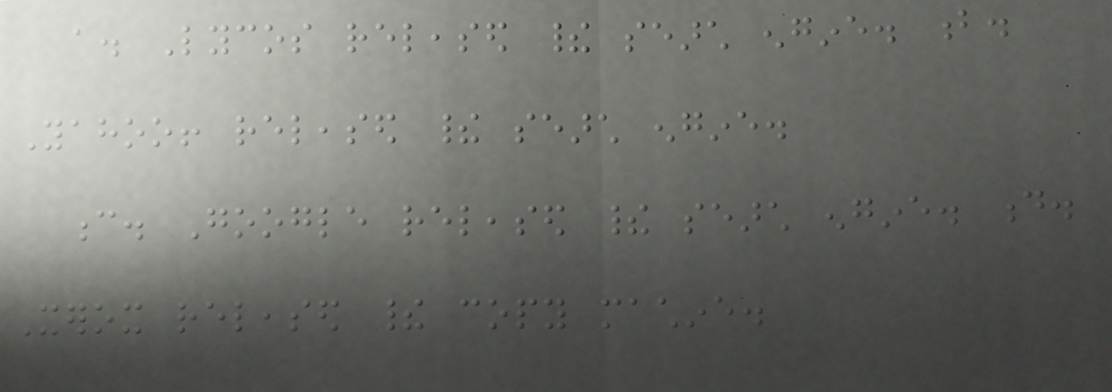a. Lycos released their search engine. b.
Yahoo! released their search engine.
c. Google released their search engine. d.
Xerox released their copy machine.
